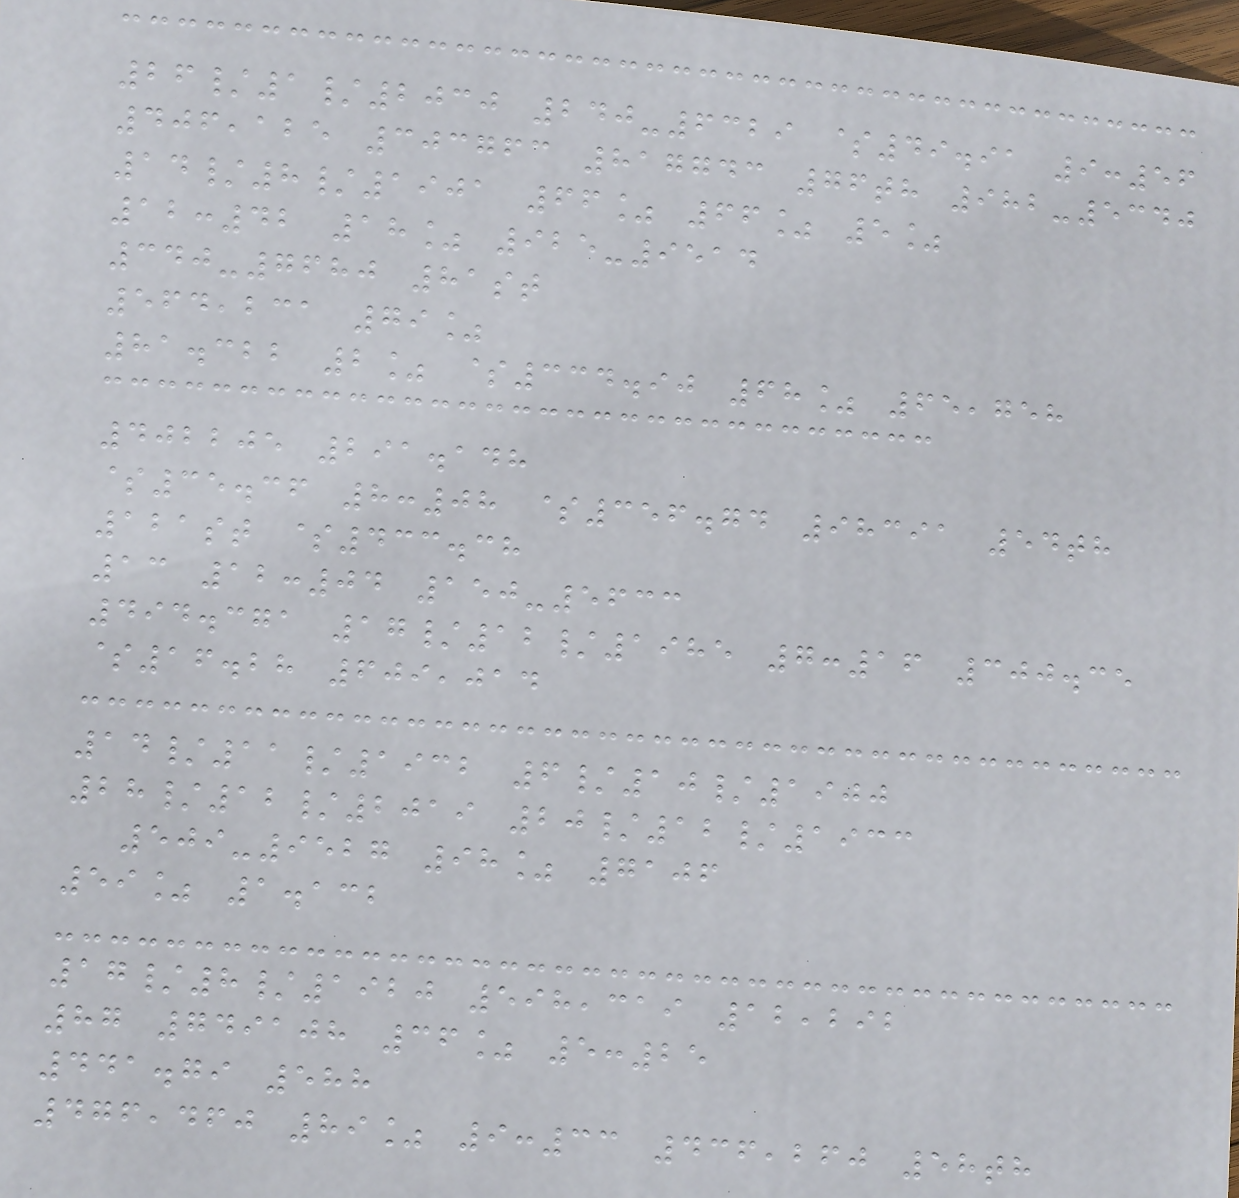26/1/2030 240-6329 $49.91 9:56
406,125 303763 817743 76th 982-5340
14/8/1901 66% 66% 5%
12:42 18% 925-9514
340-7680 81st
564,231 79%
81.322 2% $334.90 68% 65,758
402205 291.148
$35.36 8:08 $356.74 98391 54th
121st $433.38
13 12:04 150-5633
494.371 17/12/1985 7:16 300.35
$16.28 609,014
14/11/1932 6/10/1900
28/12/2019 20/12/1933
509-9527 98% 7106
59% 1.132
17/8/1920 598,319 12,292
87 749108 36% 5:25
441.79 588
476,460 89% 9:33 436,260 58th
